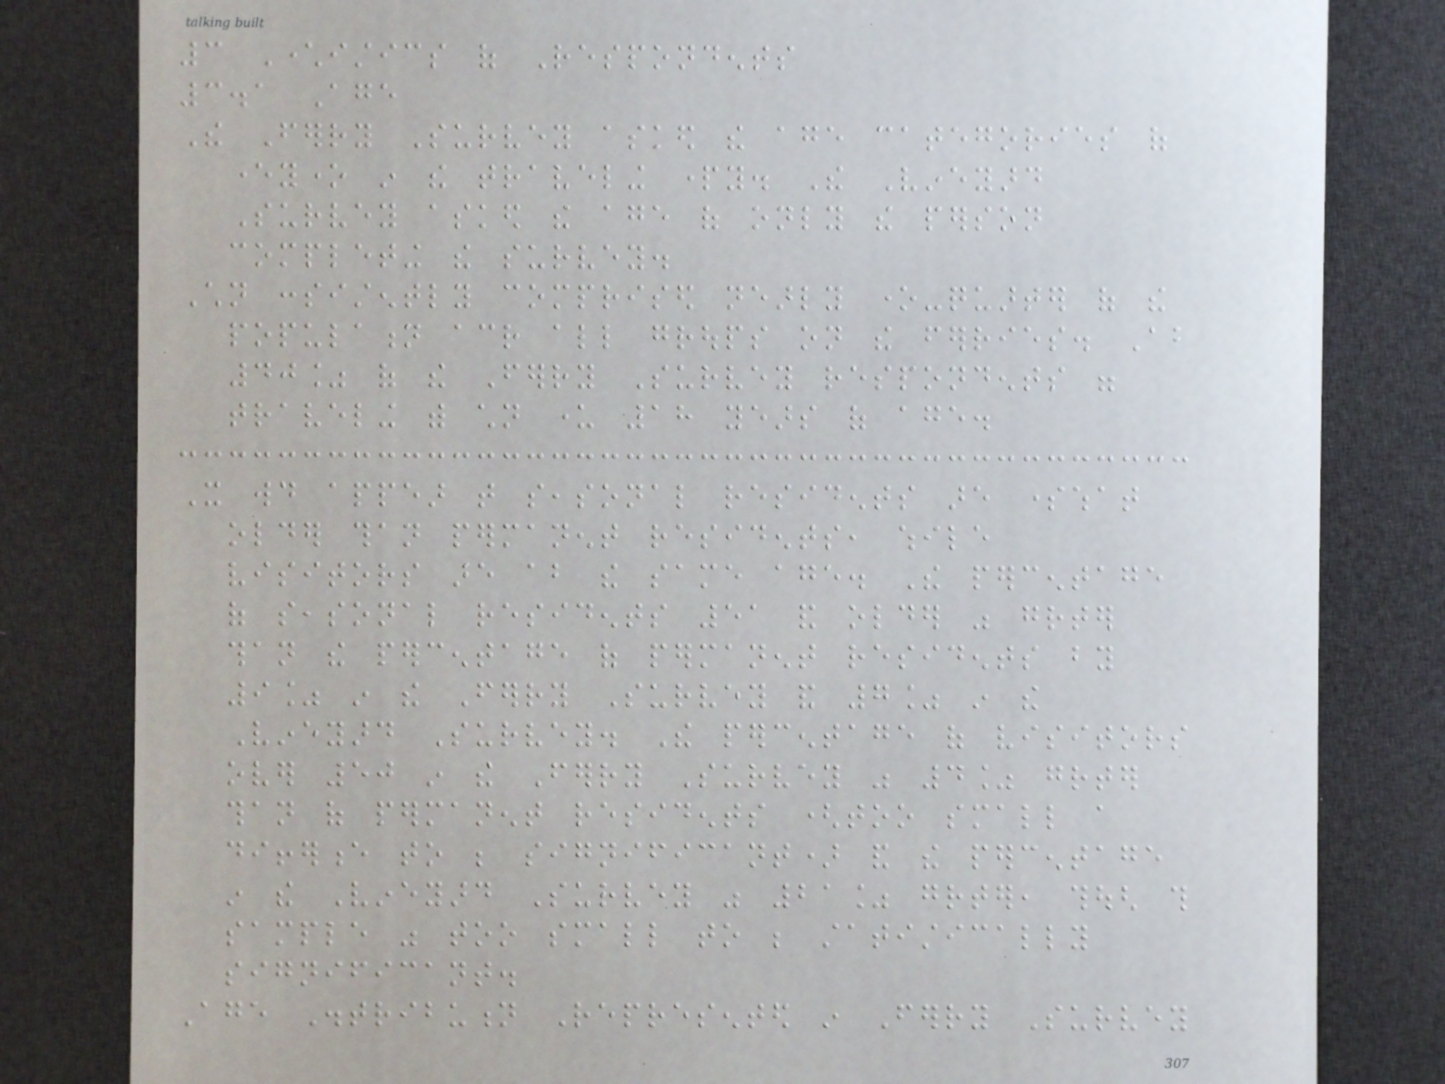3 Characteristics of Respondents
3.1 Age
The Ferry Survey asked the age categories of
everyone in the traveling party. The Vineyard
Survey asked the age of only the person
completing the survey.
Children consistently comprised nearly one-quarter of the
population across all groups on the ferries. About
40% of the Ferry Survey respondents were
traveling with children under 18 years of age.
It would appear that seasonal residents are somewhat
older than permanent residents, while
visitors are about the same age. The percentage
of seasonal residents 51 and older was greater
than the percentage of permanent residents by
9% in the Ferry Survey and 7% in the
Vineyard Survey. The percentage of visitors
over 50 in the Ferry Survey was 4% greater
than of permanent residents (too small a
difference to be significant) and the percentage
in the Vineyard Survey was 21% greater, though this
sample was too small to be statistically
significant.
Age Distribution Represented in Ferry Survey
